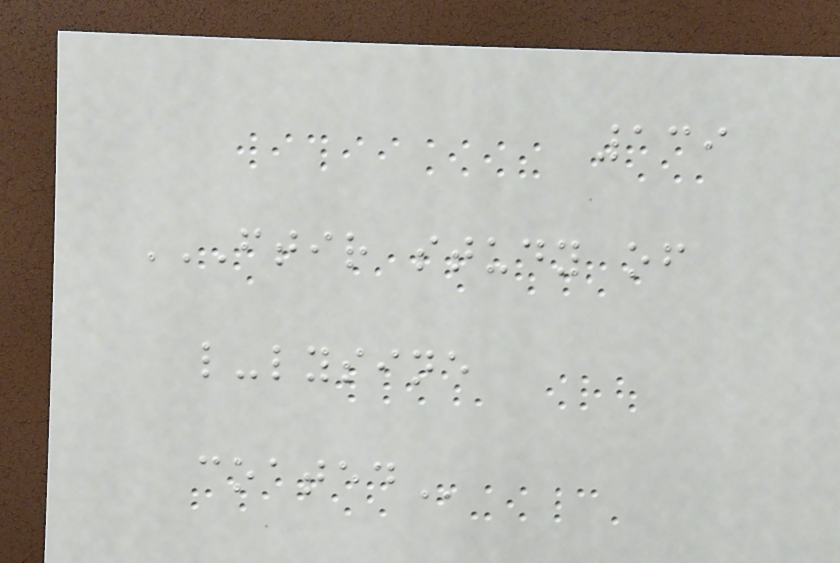139
FTIR STUDY OF
L-LYSINE
COATED
